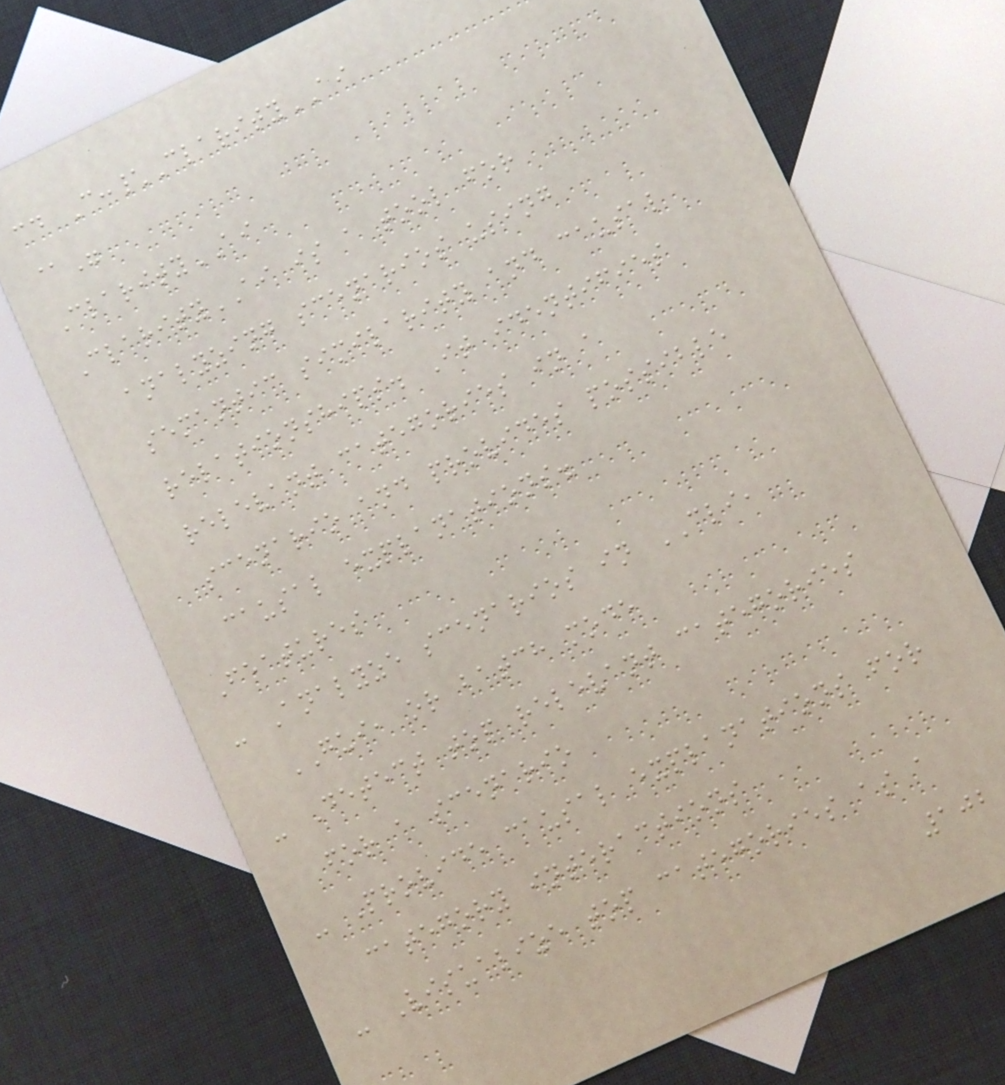cd C:\ClarityAI
@"
ClarityAI
ClarityAI is a tool for
analyzing scenarios using
semantic similarity and causal
relationships. It identifies
relevant categories in a
scenario and provides possible
causal explanations.
Features
- Analyze scenarios in CLI,
GUI, or batch mode
- Detect top relevant categories
for a scenario
- Provide causal explanations for
category interactions
- Visualize top categories as a
102
